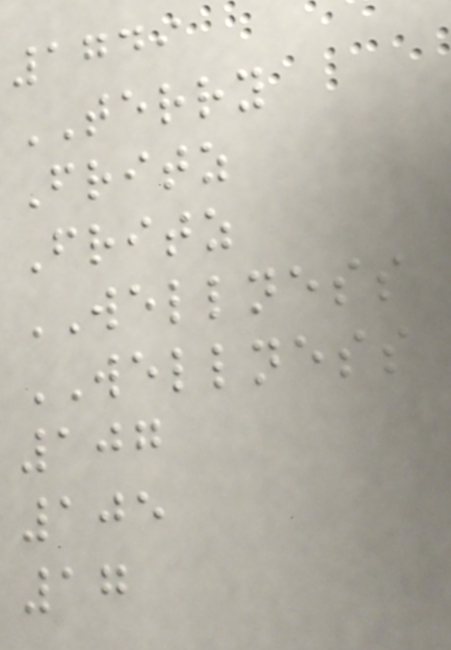1749
TERRY
Fritz
Fritz
WELLNESS
WELLNESS
107
105
17
